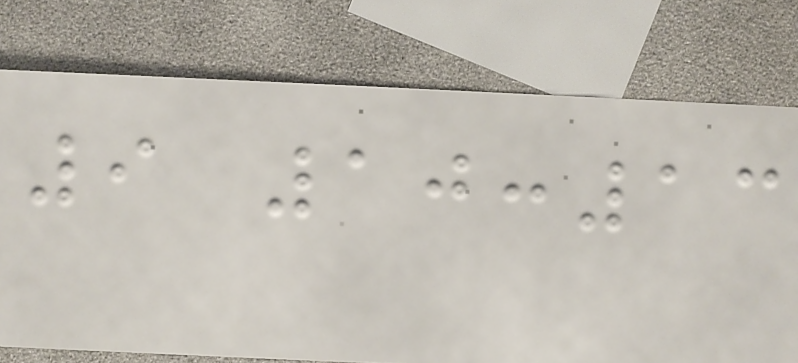9 10:13
